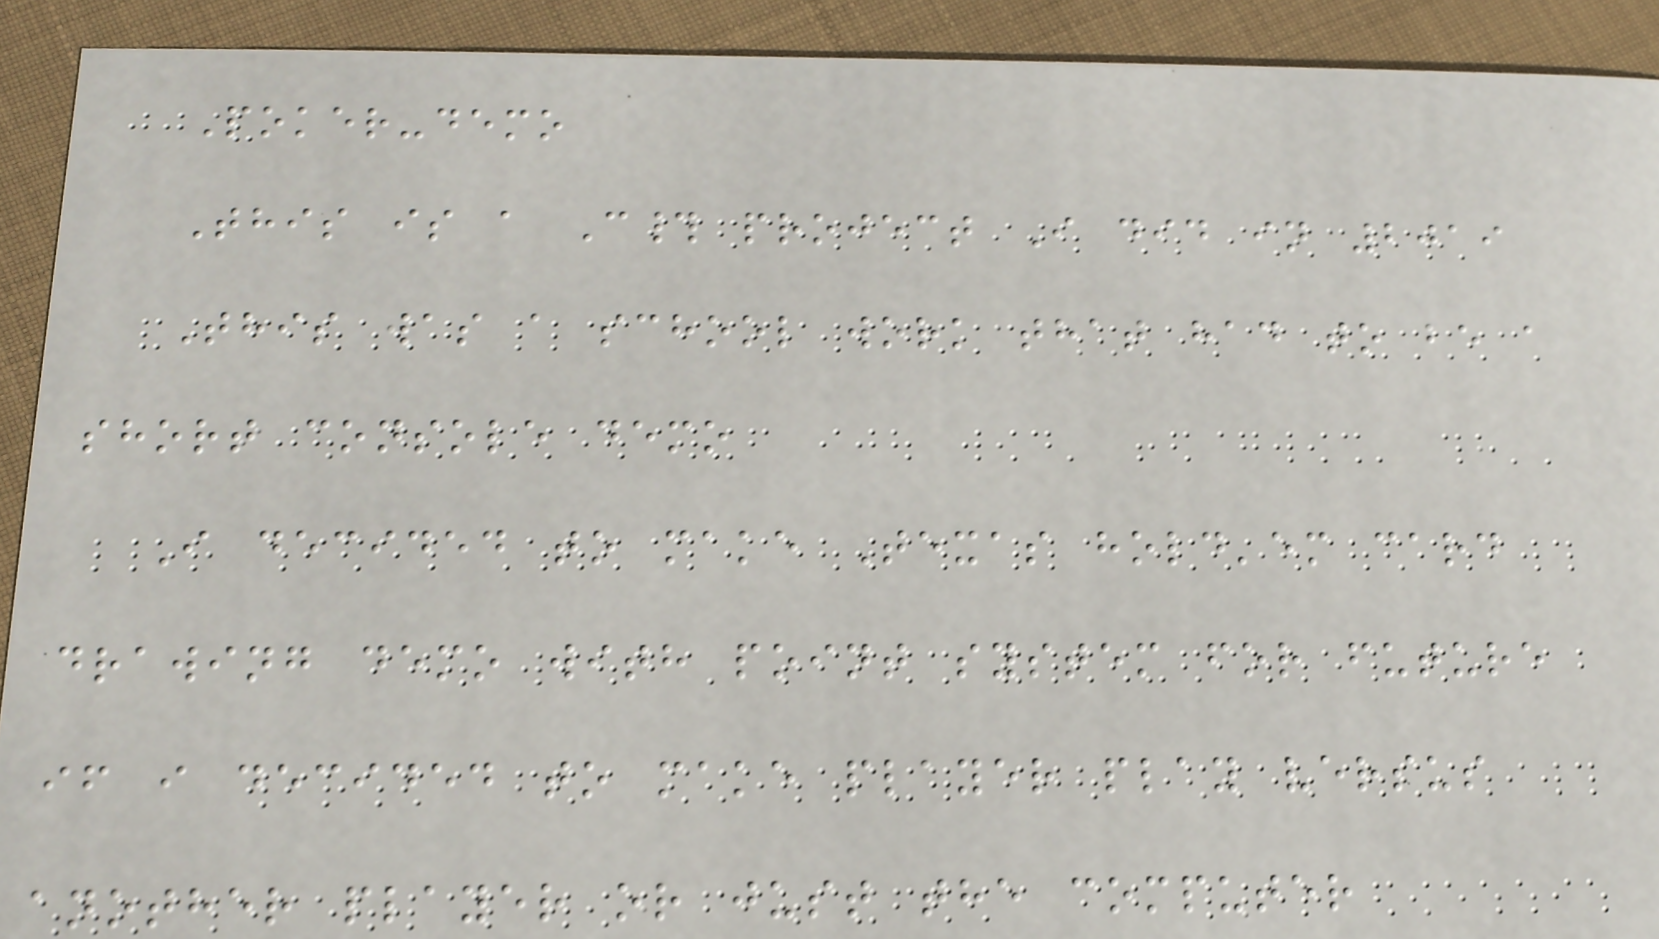Poker-demo
This is a C# project I did in 2019
This was a school work that had to be a
short console demo
I decided to make Texas hold'em card
drawing demo with point system for future
if i decided to make player play versus
another player or just the computer
